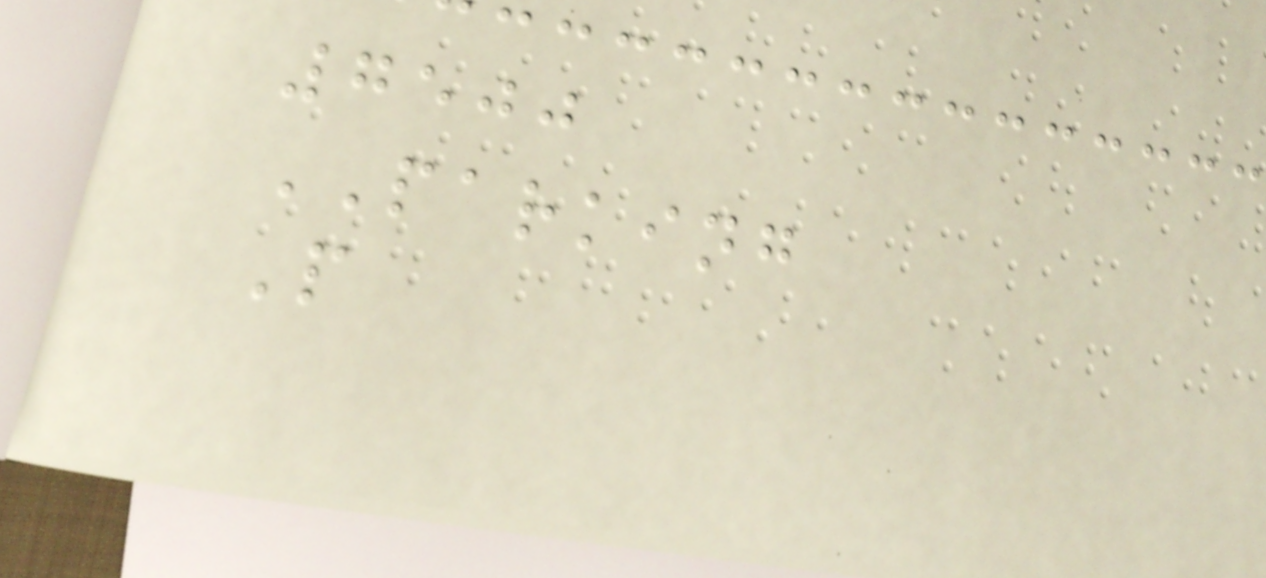7500
PARKING
P
